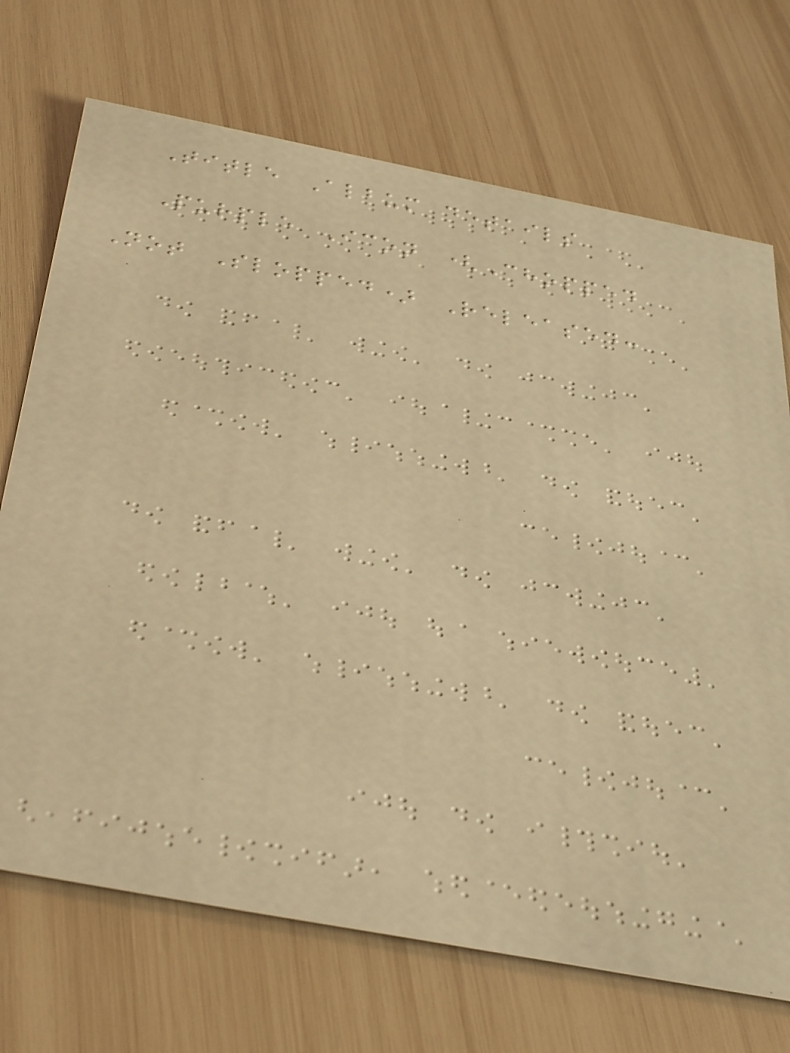Title Album details
Purple Icon (Chopped
Not Slopped) Released:
